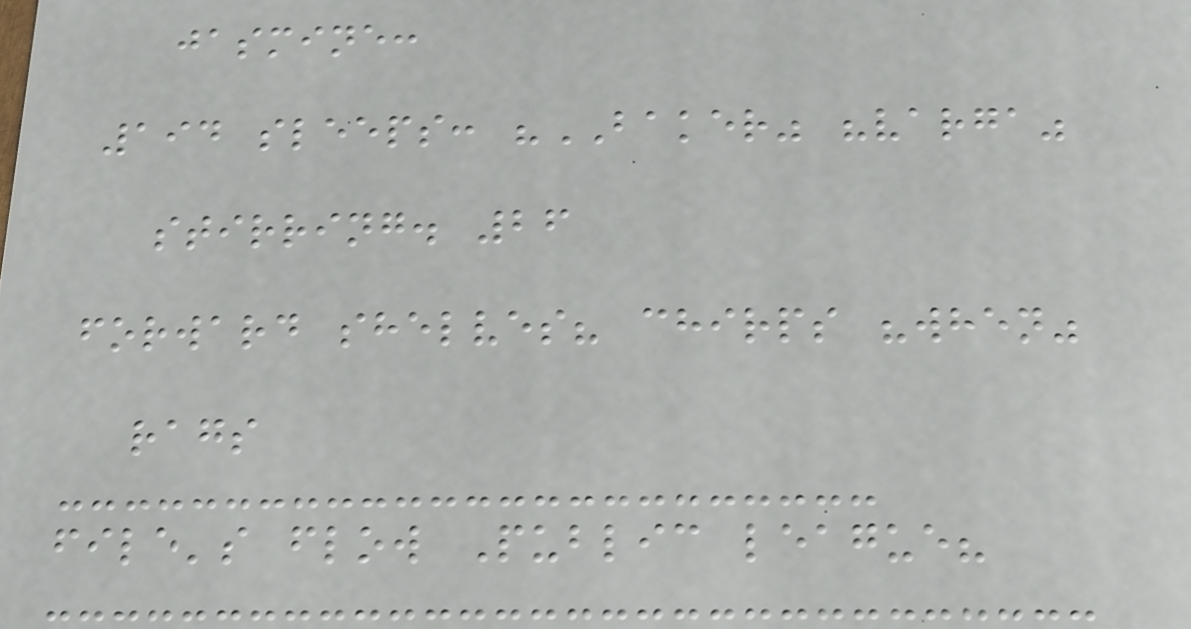jasmine:
194 sleeps: "BAKER" "varga"
stirring. 26
forward shelves? chirps "when"
rags
file's flow Public league?
